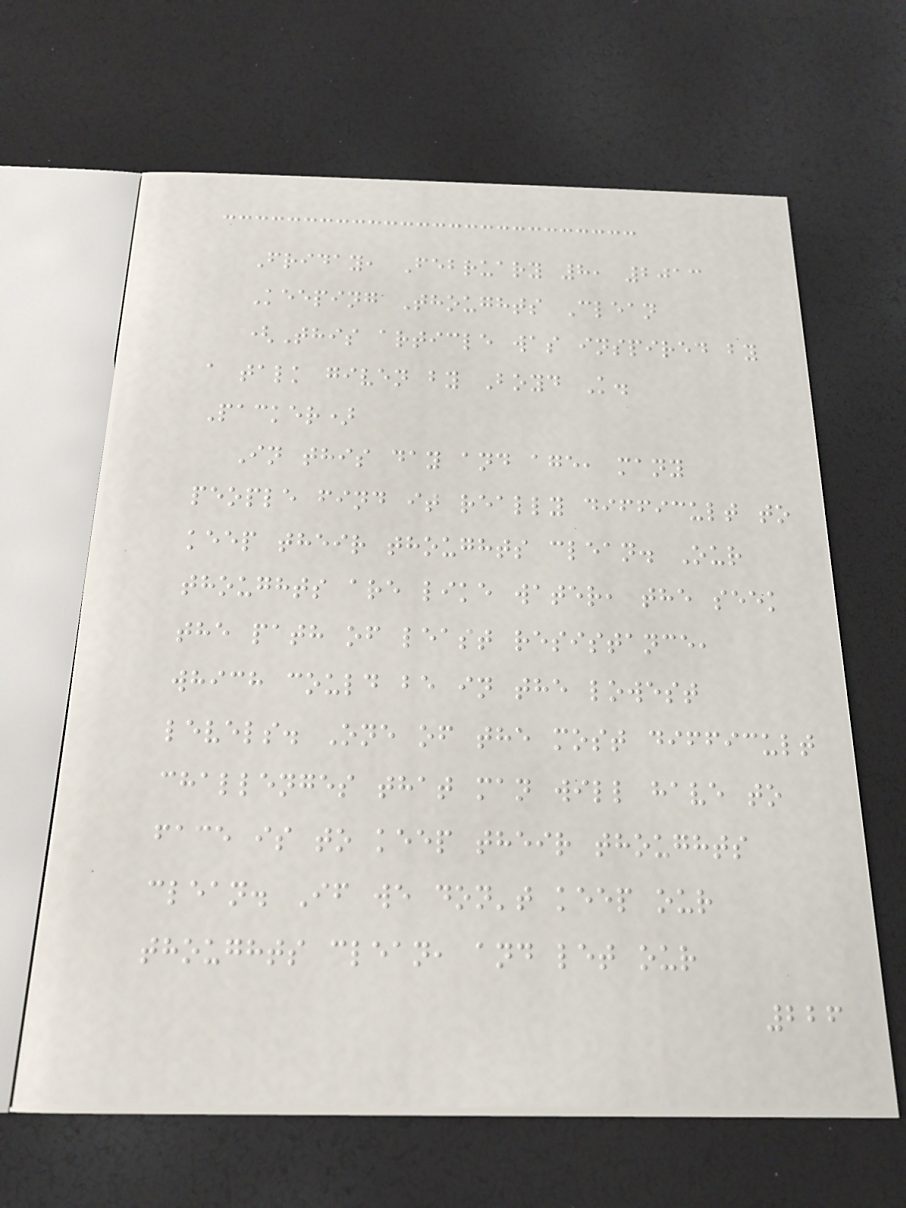Friday, February 8, 2013
Keeping Thoughts Clean
(This article was inspired by
a talk given by Boyd K.
Packer)
In this day and age, many
people find it really difficult to
keep their thoughts clean. Our
thoughts are like water, the seek
the path of least resistance,
which could be in the lowest
levels. One of the most difficult
challenges that man will have to
face is to keep their thoughts
clean. If we don't keep our
thoughts clean, and let our
226
